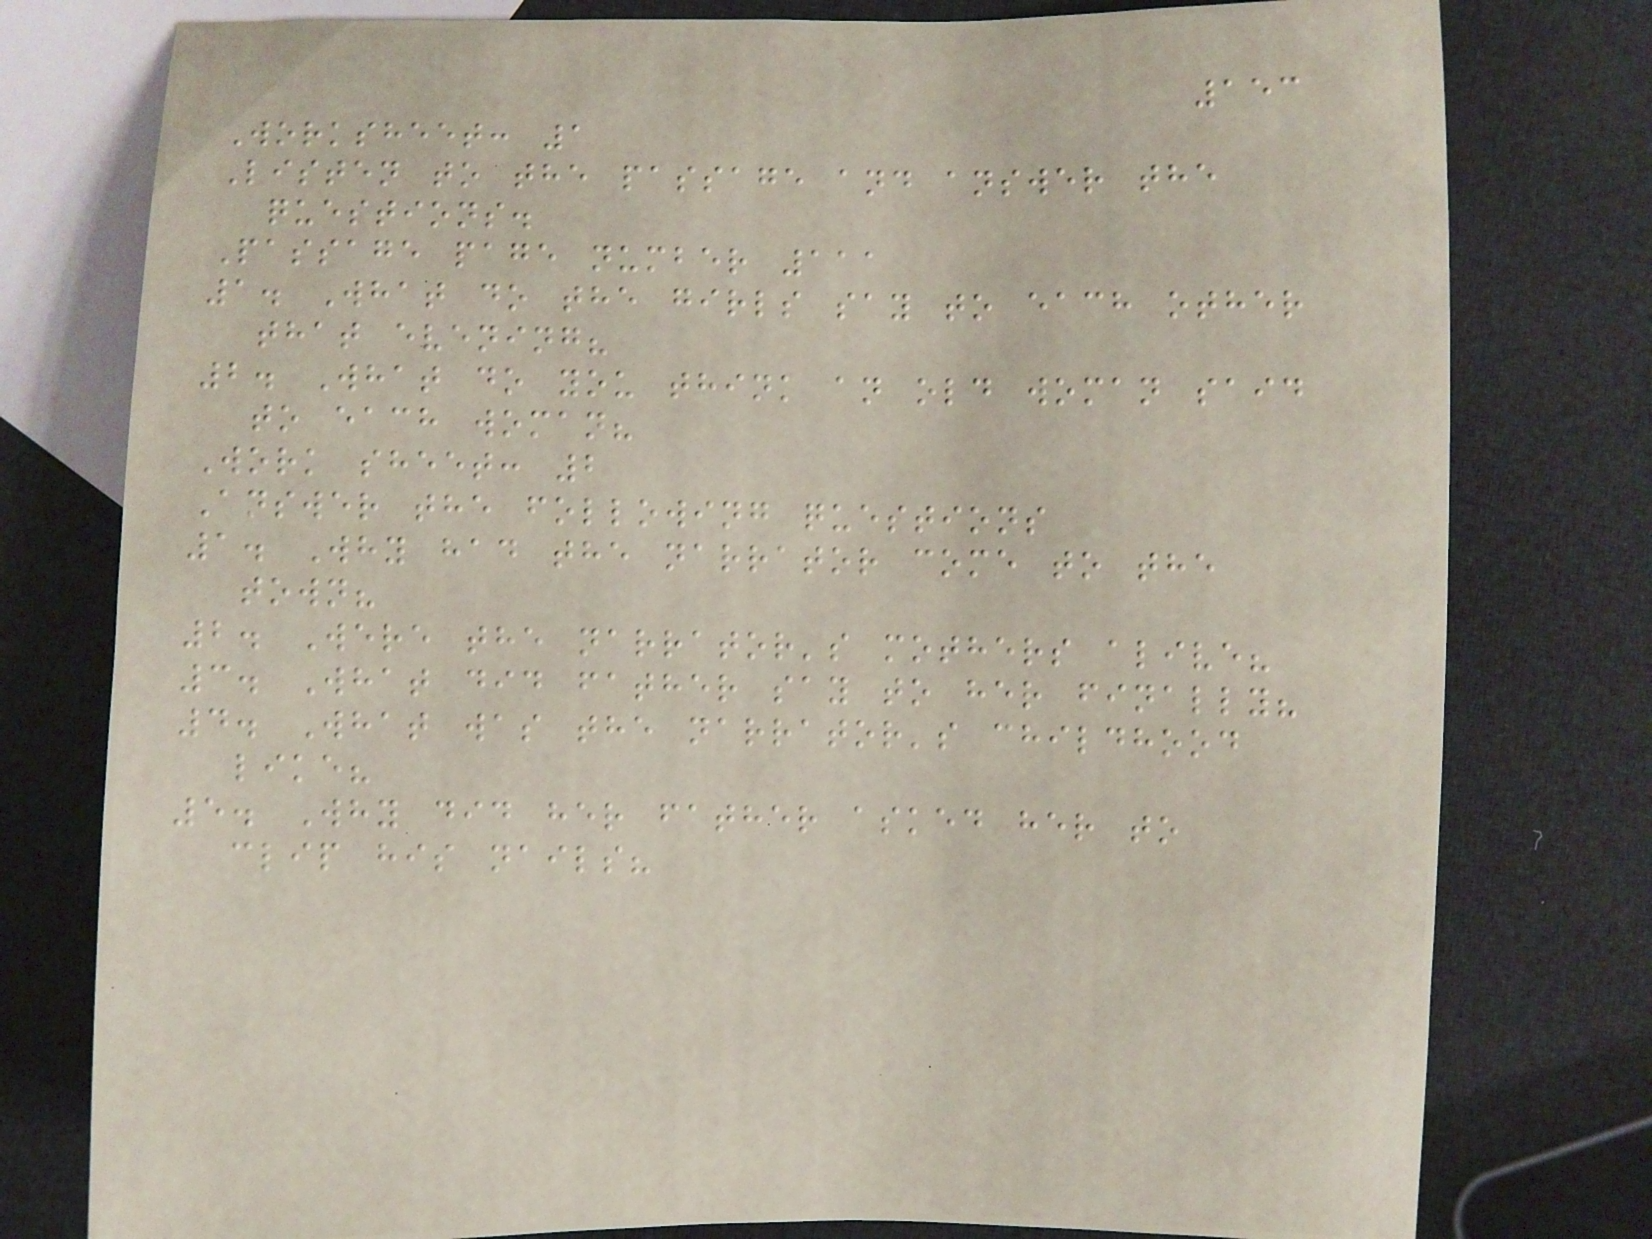153
Worksheet: 1
Listen to the passage and answer the
questions.
Passage page number 111
1. What do the girls say to each other
that evening?
2. What do you think an old woman said
to each woman?
Work sheet: 2
Answer the following questions
1. Why had the narrator come to the
town?
2. Were the narrator's mothers alive?
3. What did father say to her finally?
4. What was the narrator's childhood
like?
5. Why did her father asked her to
clip his nails?
